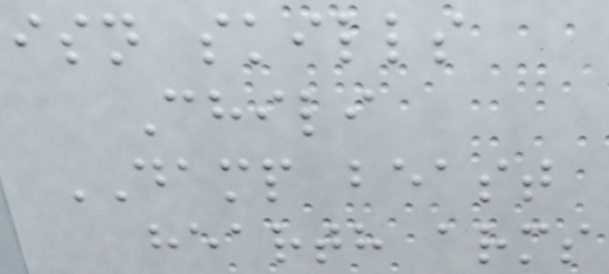isn skills
Chili
DAMP beast
hearth arms
